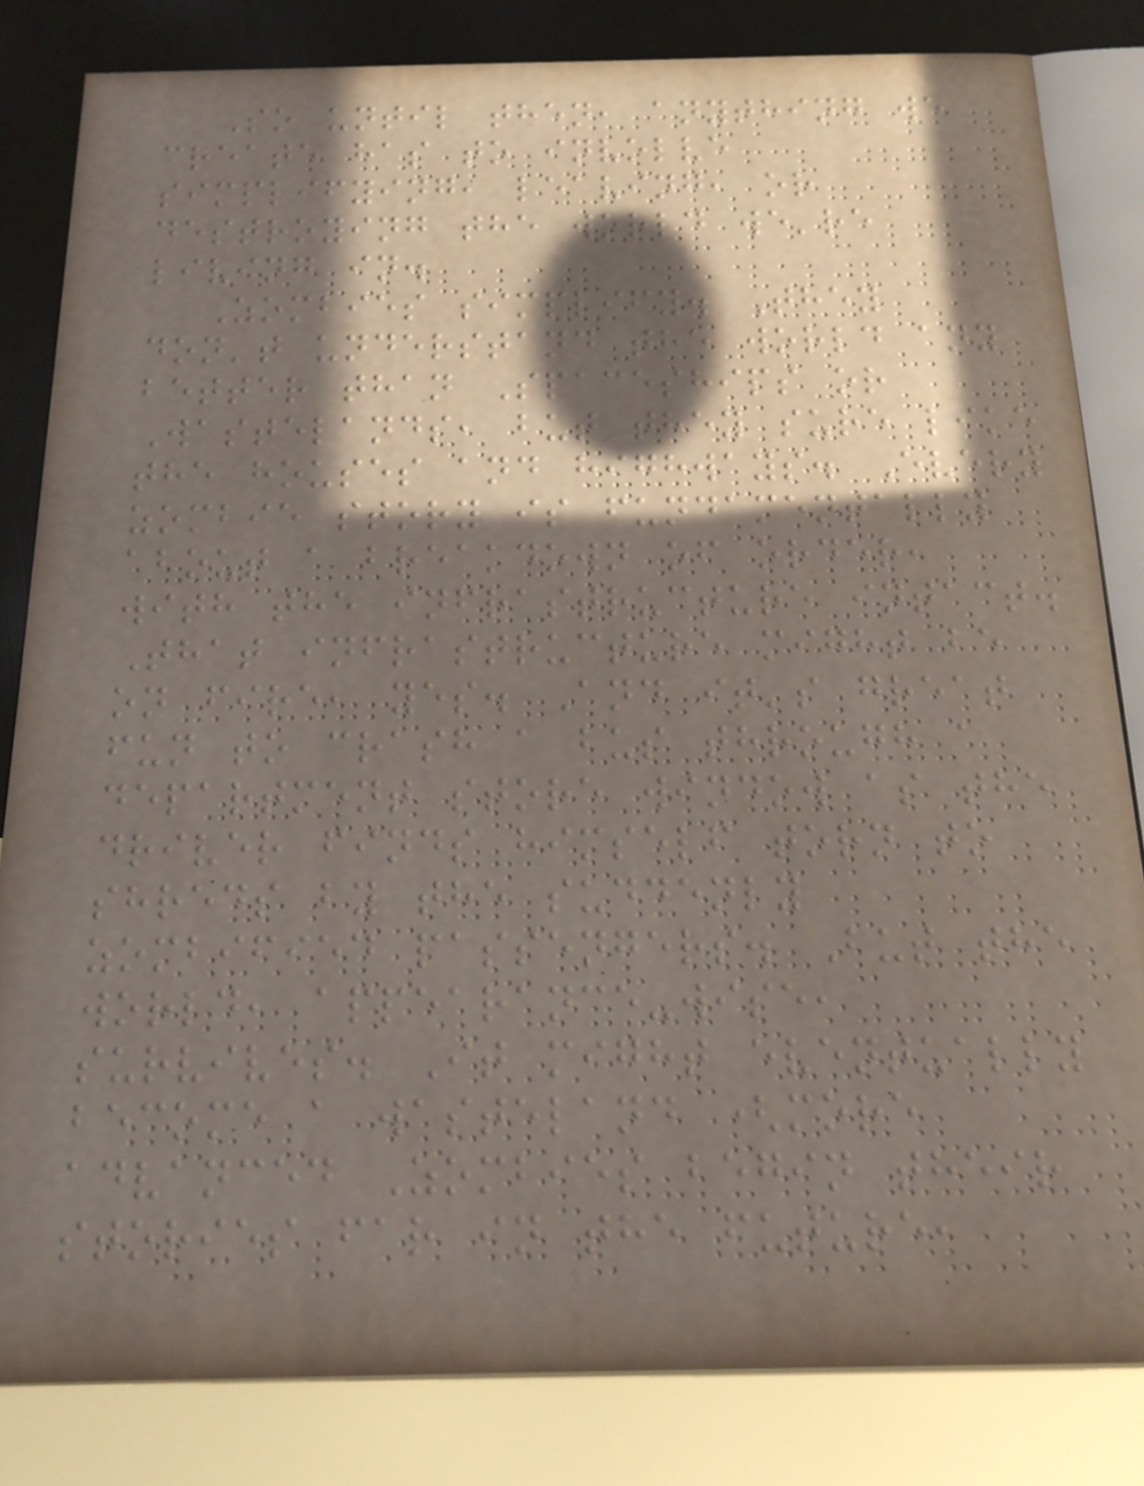So until then, anything we
create has to involve
simplifying, leaving, or
destroying the world we're
living in.
Zombies simplify. They
don't understand the world any
better than Spaceships or
Wastelands, but they sure like
the houses and highways. Every
zombie story is fundamentally
about a breakdown of order,
with the infrastructure intact.
That infrastructure might be
on fire, yes. And it's great
fun to crash a bus through a
department store window as the
driver finds himself torn to
shreds by the suddenly
zombified passengers. But the
world, appearance-wise,
survives. It might eventually
become a wasteland (more
advanced Zombies begin their
stories far in the future,
